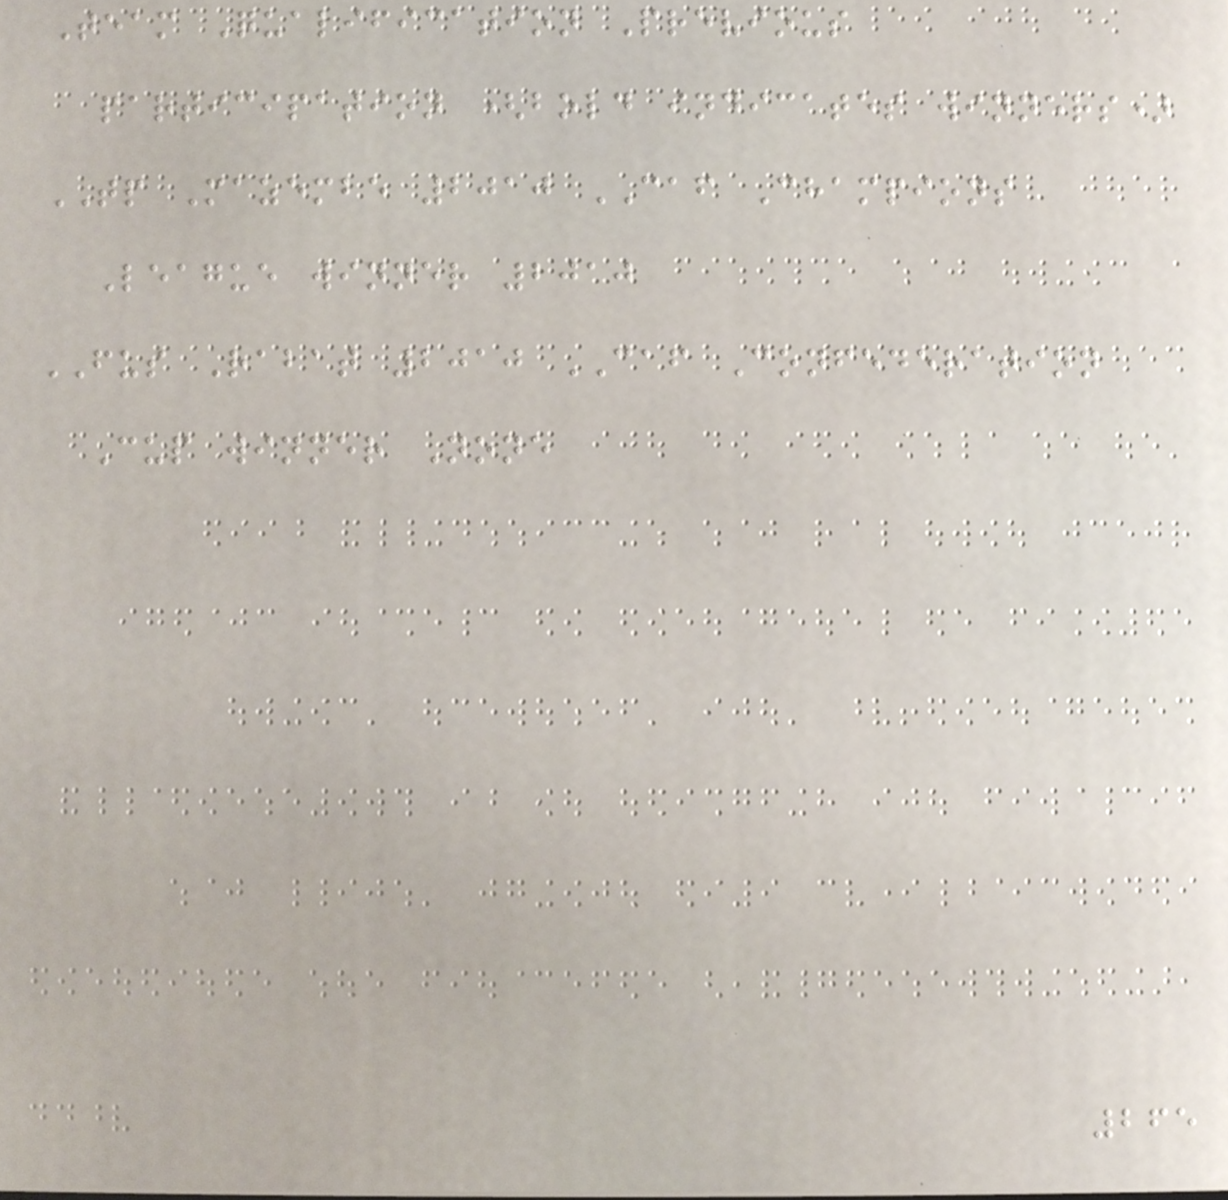Team Qualification Previous
participation (bold indicates winners)
TP Mazembe 2010 CAF Champions
League winner 2010
FUS Rabat 2010 CAF Confederation
Cup winner None
265
